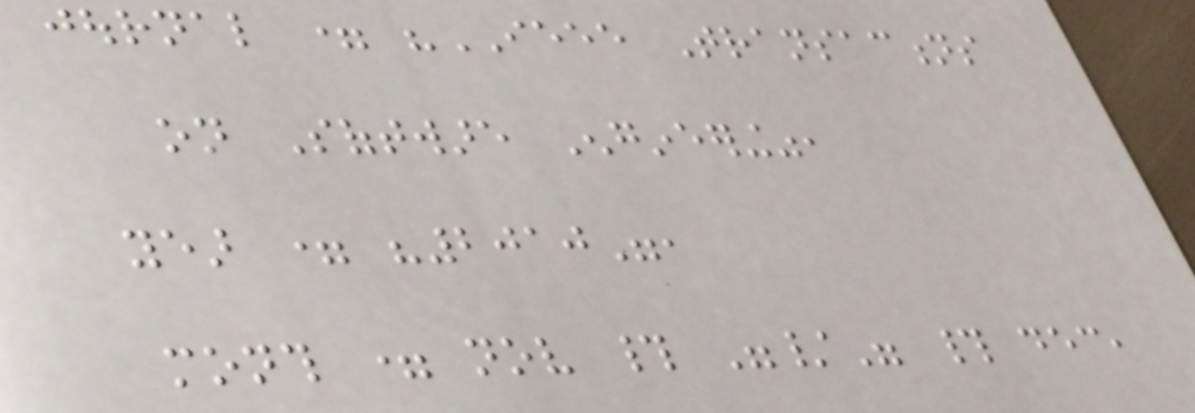journal = "IEEE Transactions
on Software Engineering",
year = "2010",
month = nov # "/" # dec,
